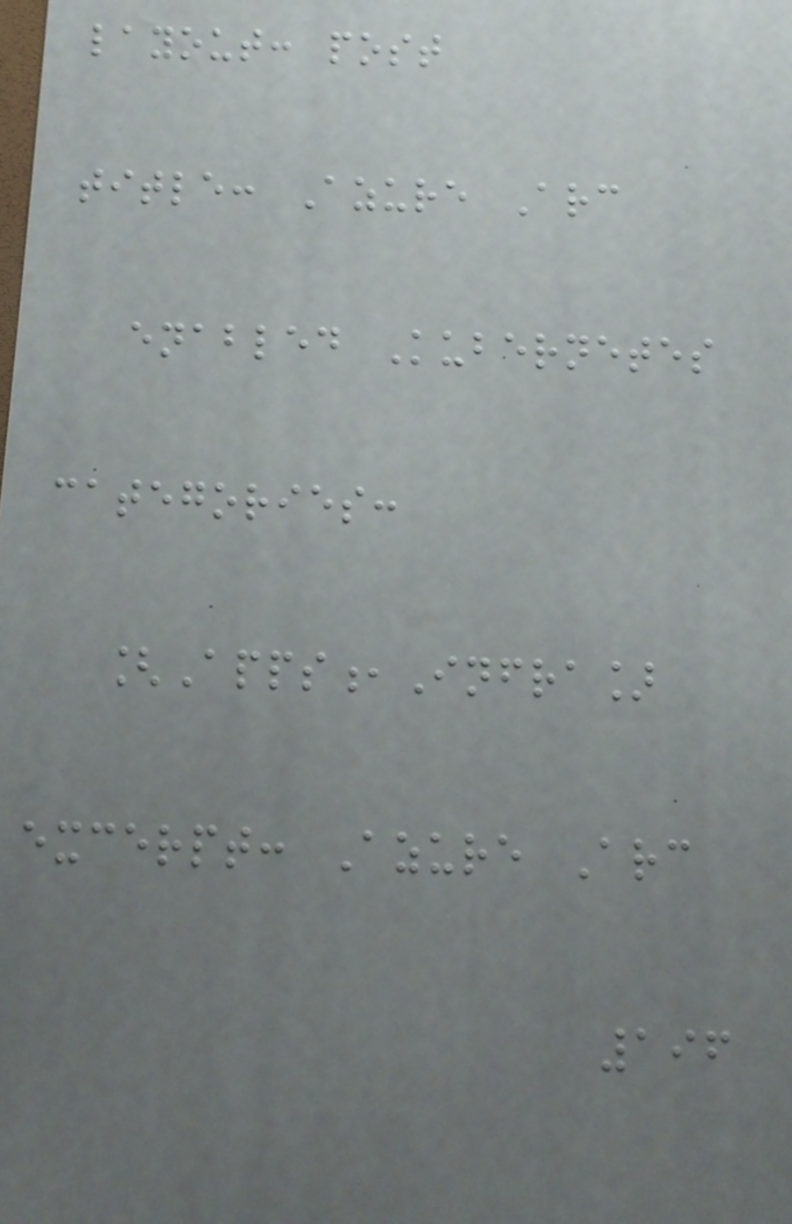layout: post
title: Azure Arc
enabled Kubernetes
categories:
[Apps,Infra]
excerpt: Azure Arc
196
